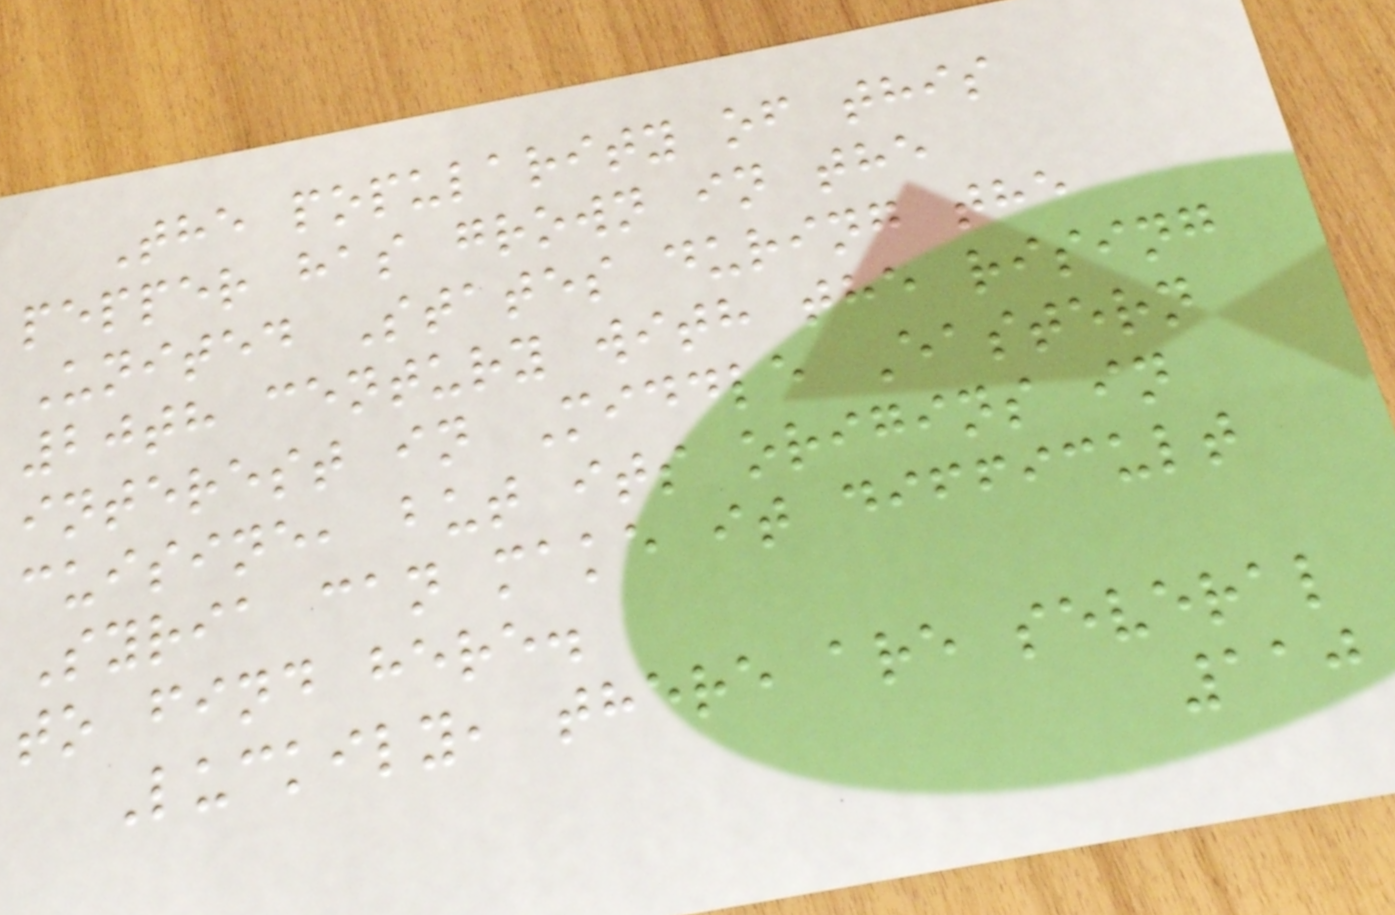The popularity of this
pepper has grown in the
United States during the
20th century with the rising
interest in Middle Eastern
cuisine, but its origins in
Syria can make it difficult
to find here.
Luckily, there are several
110
